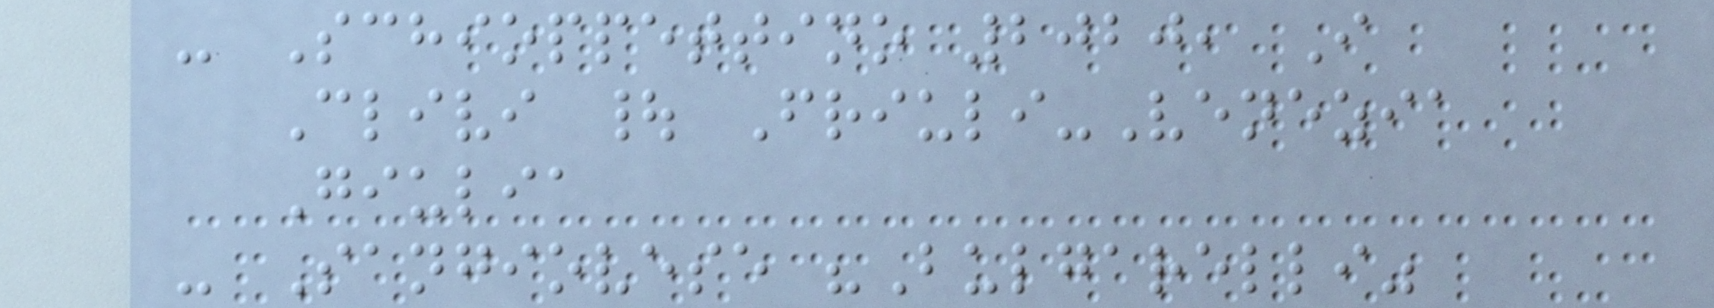- Schioppettino 2020, I
Clivi | Friuli-Venezia
Giulia
- Sangiovese "Bulgarelli"
